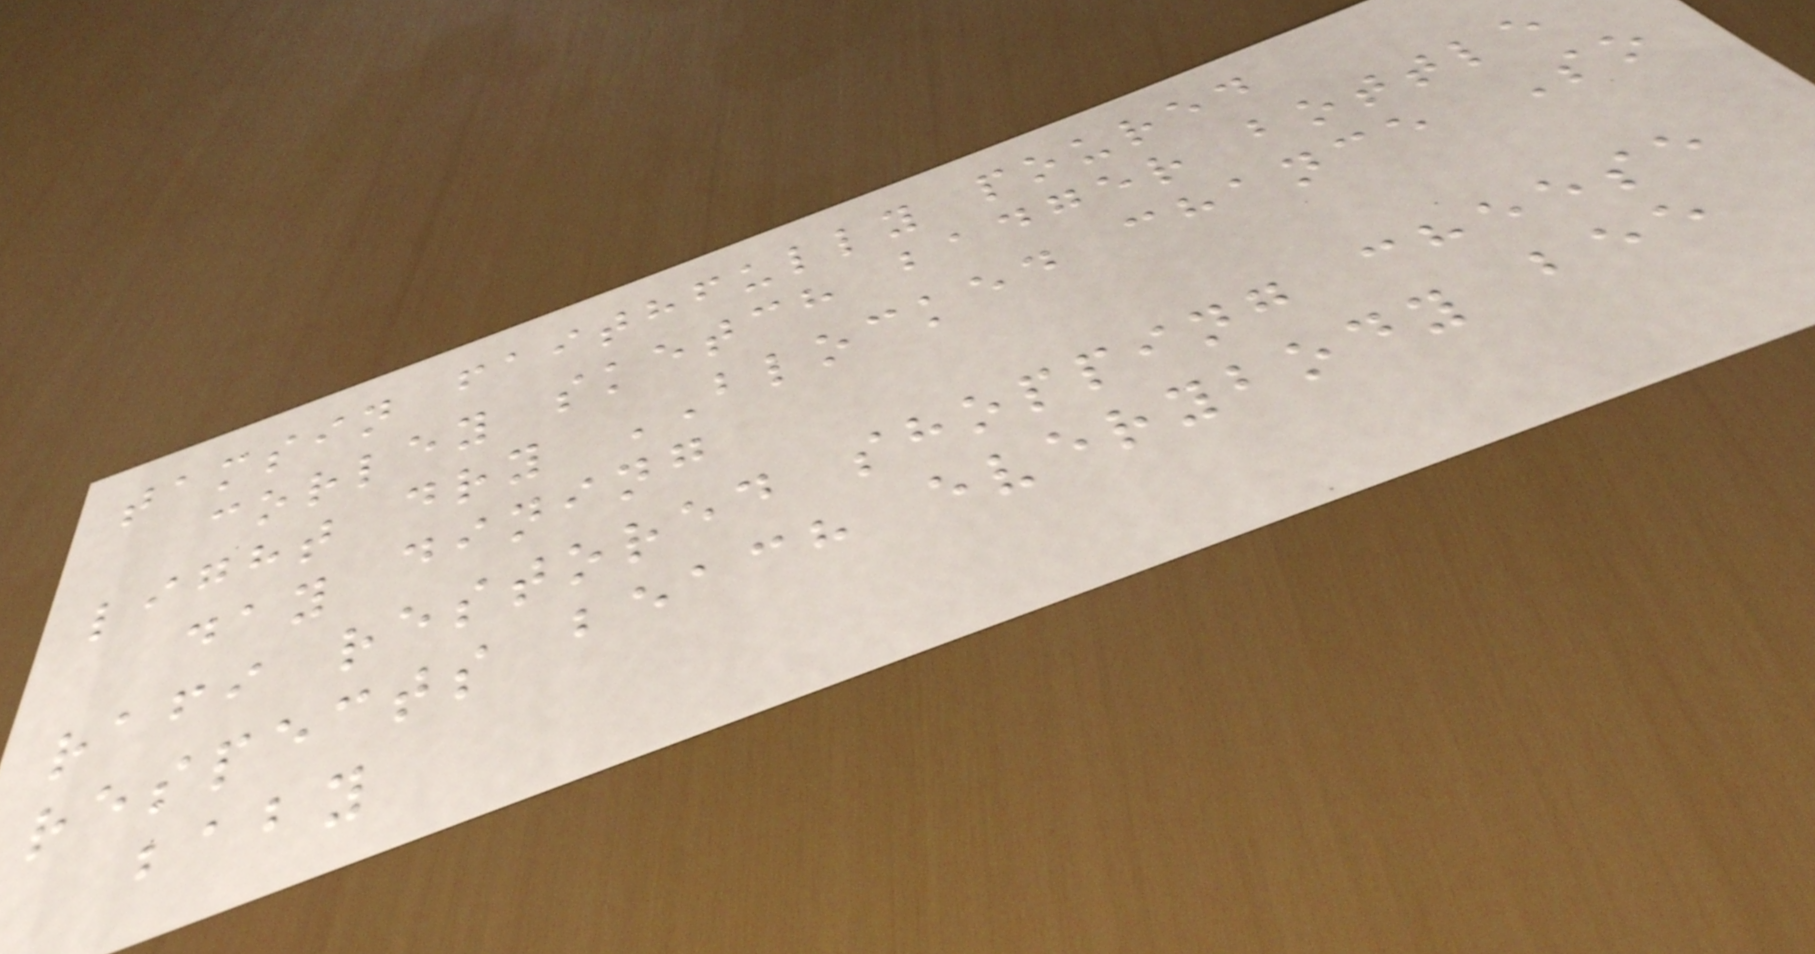tamsin faithfully poured
corley sketch badger bottle
light dry BLOCKED chance So
day dining
rafi restored shopping cheese
respects beach everybody bee
baby
